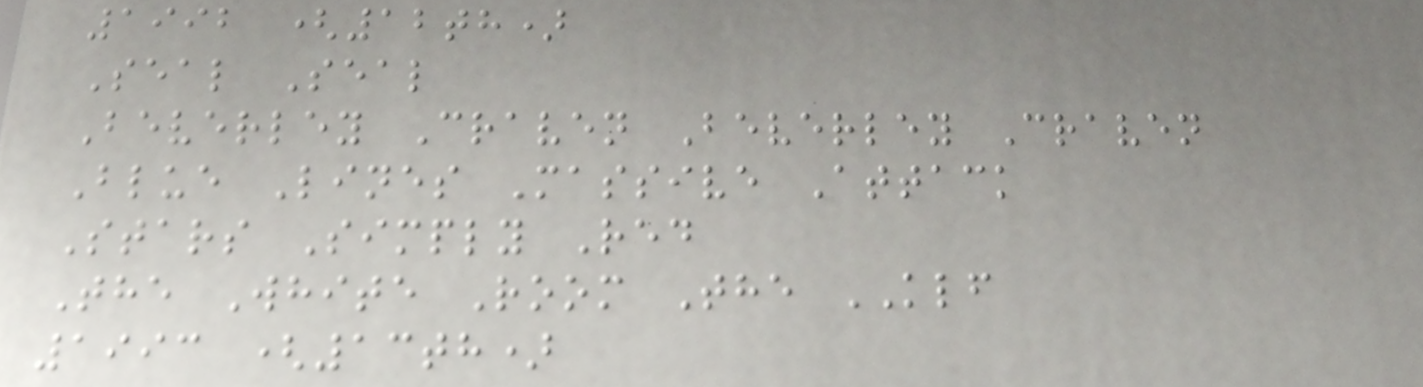1992 (12th)
Seal Seal
Beverley Craven Beverley Craven
Blue Lines Massive Attack
Stars Simply Red
The White Room The KLF
1993 (13th)
